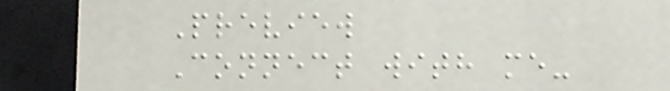Preview
Connect with me-
